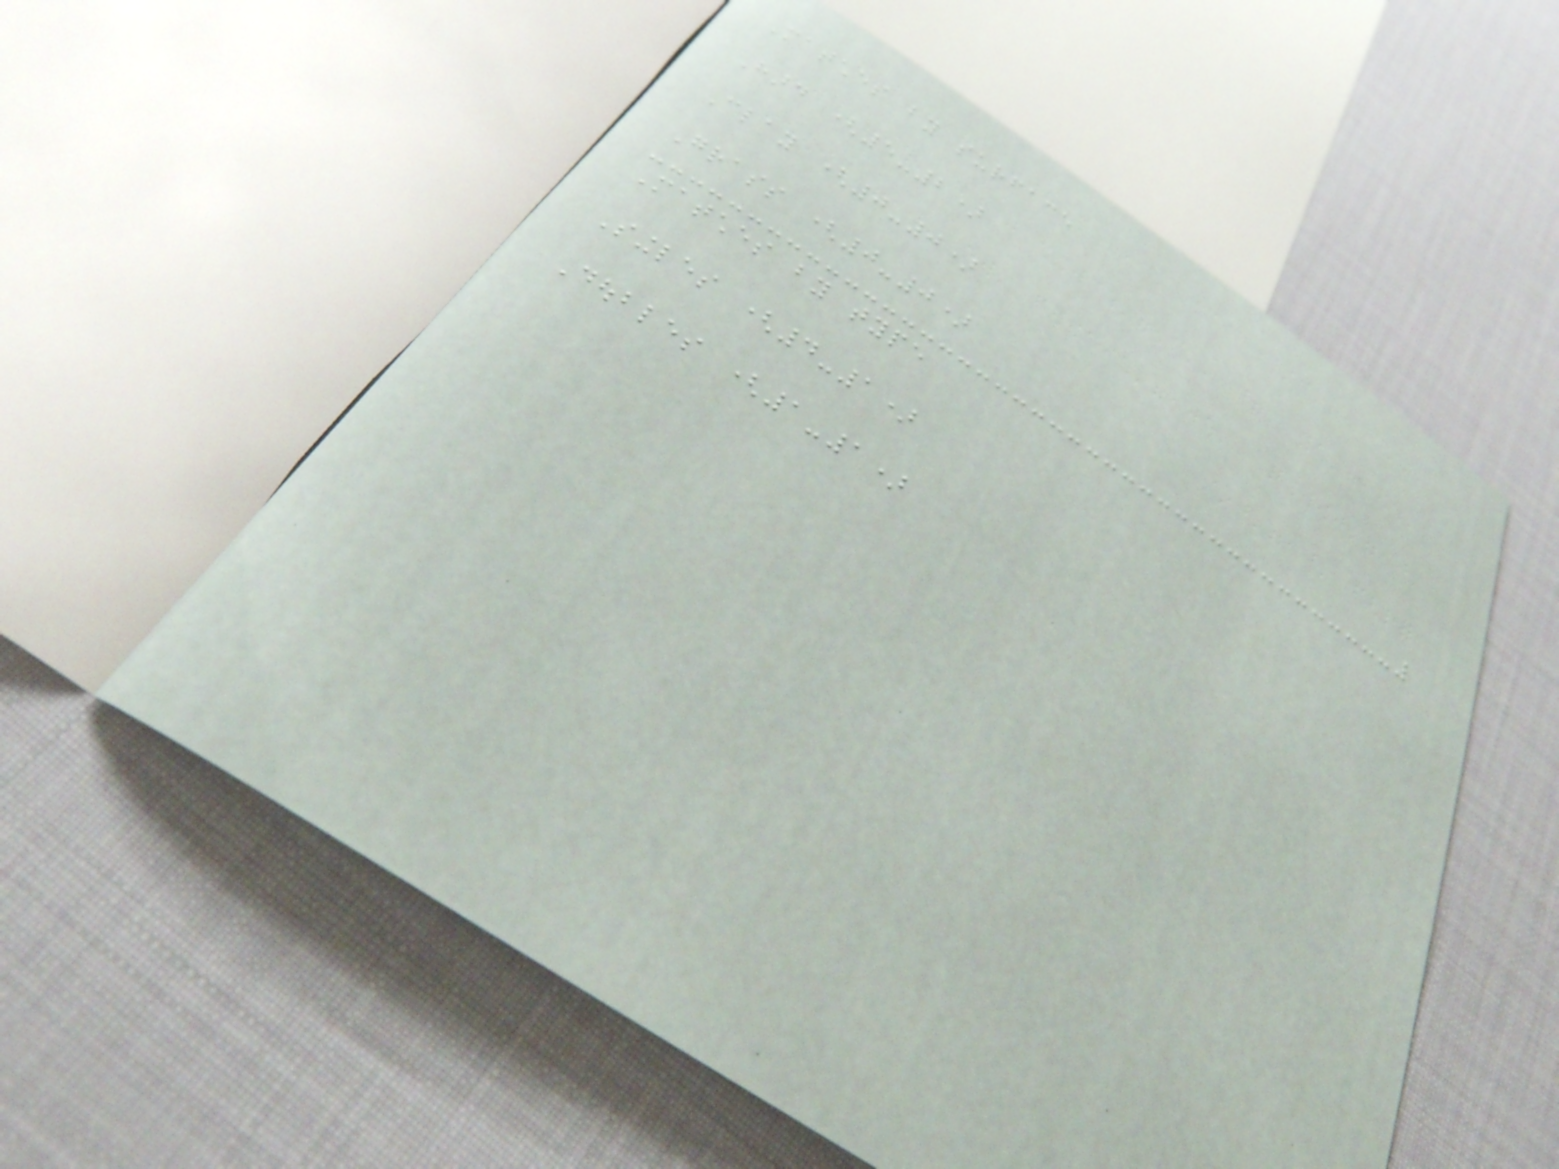Matches by surface
Hard (5-2)
Clay (0-0)
Grass (0-0)
Matches by type
Singles (4-1)
Doubles (1-1)
